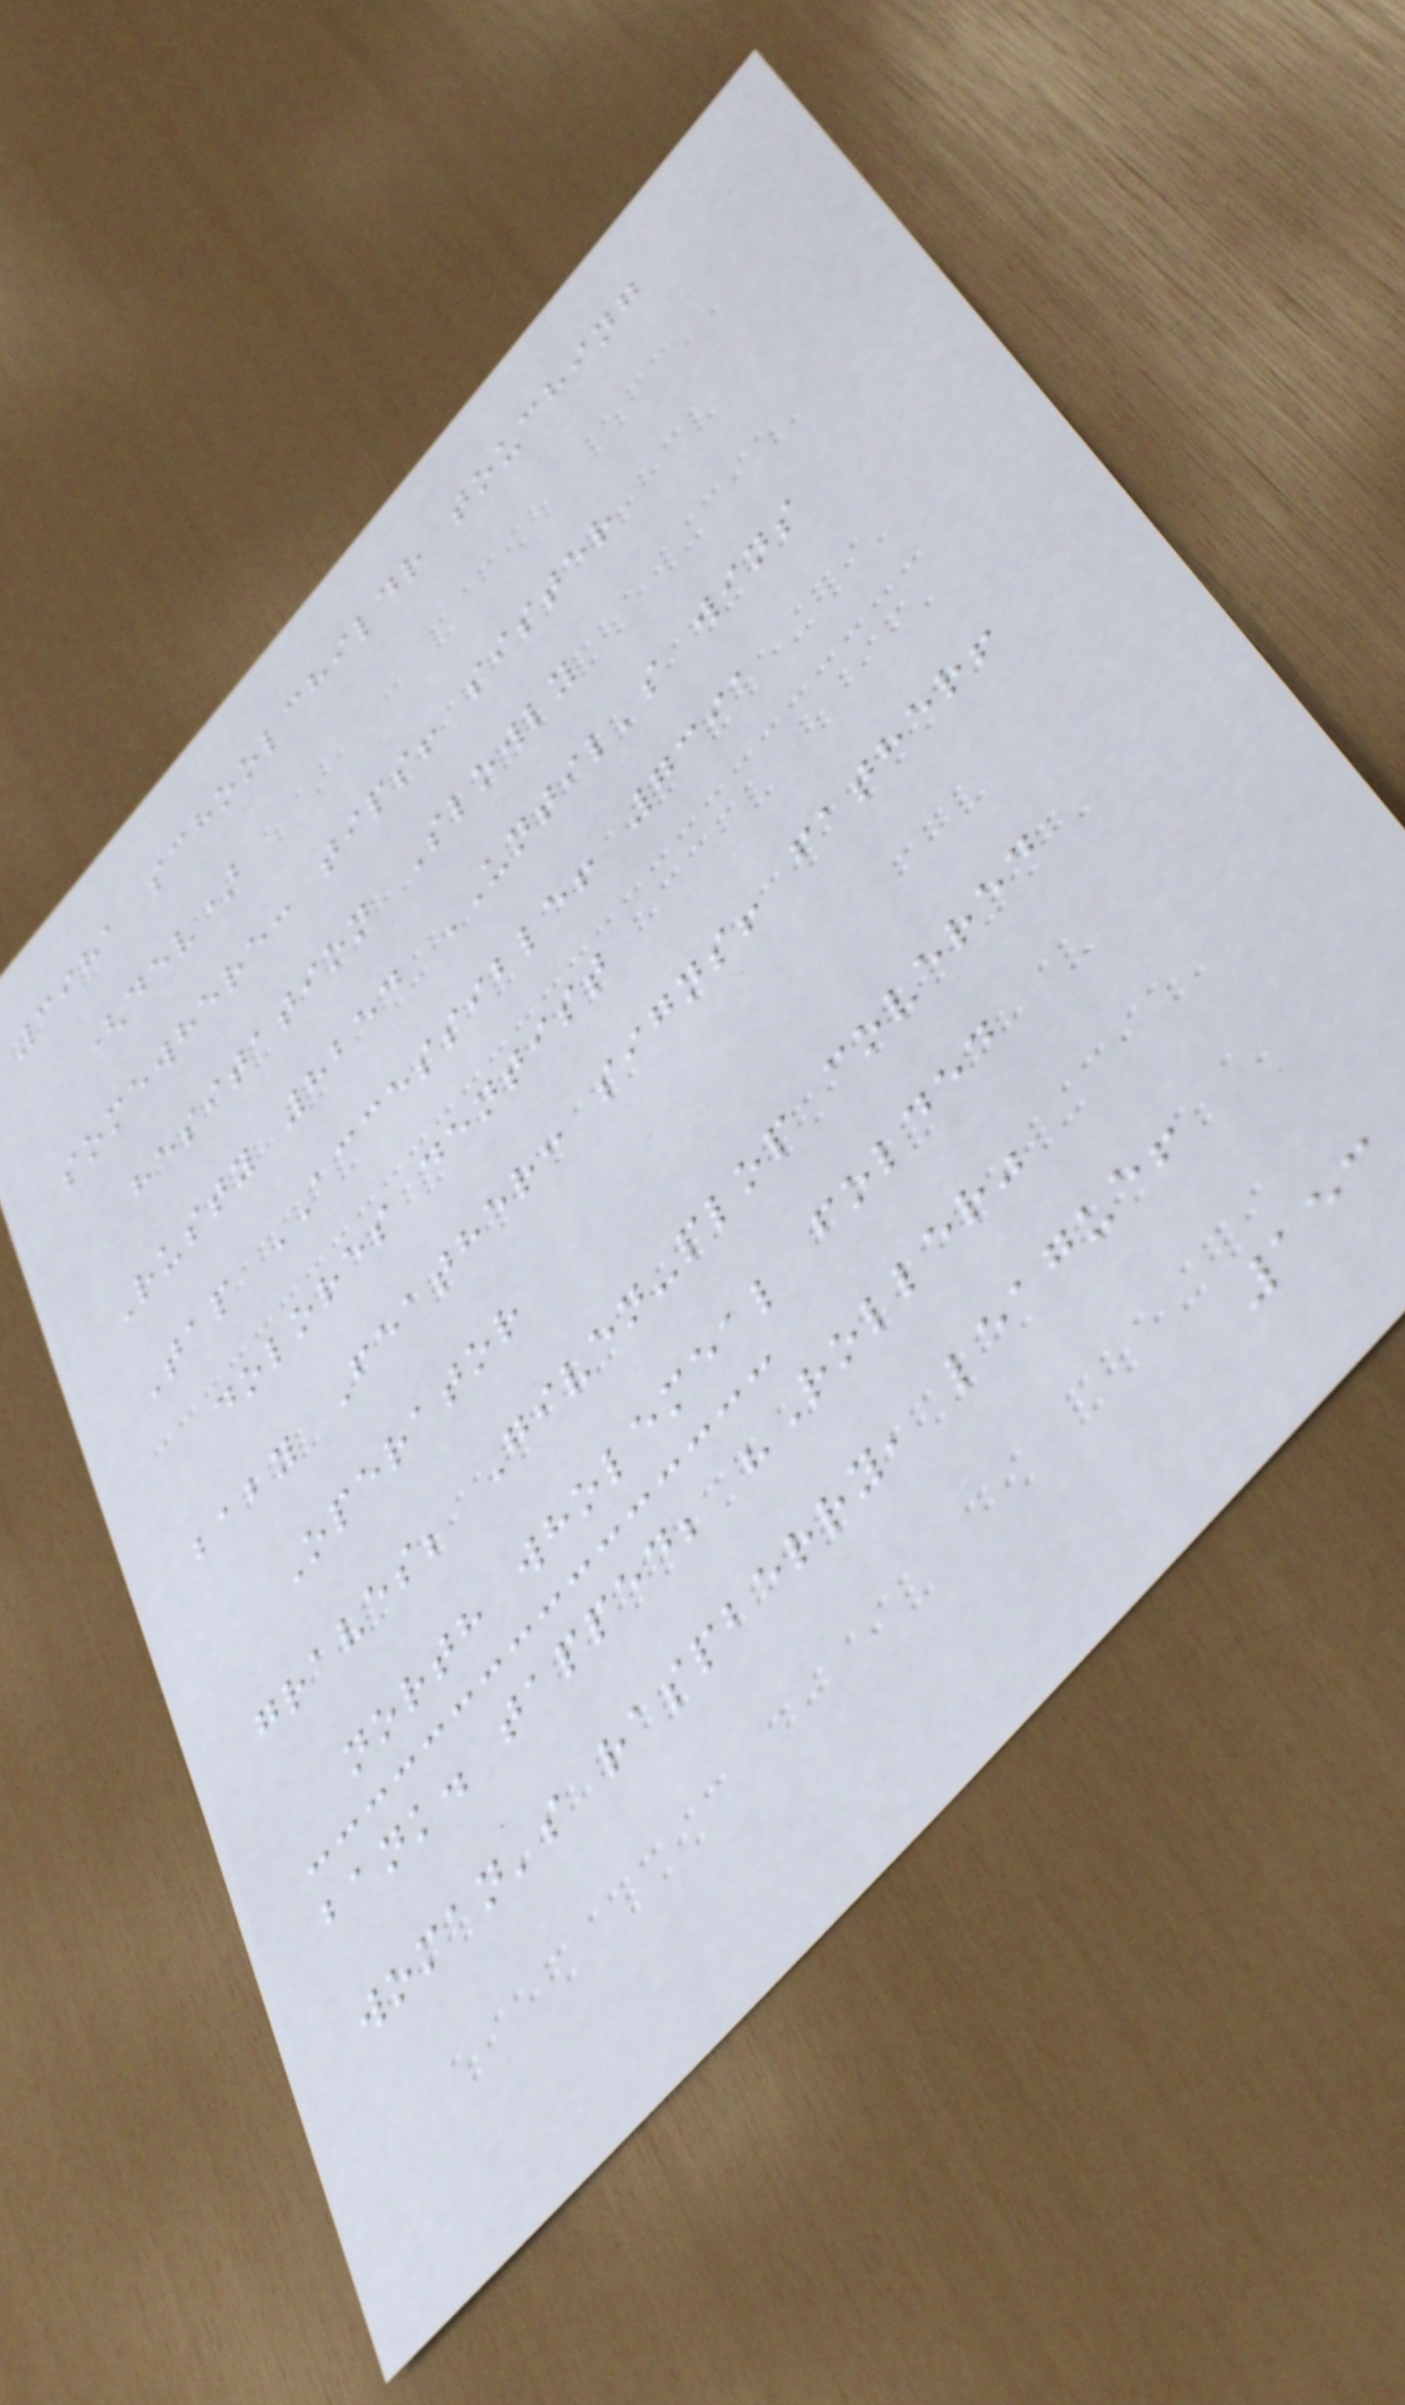3981 schoolchildr touching
(dev)
somewhere: tips! sister
hesitation Slowly
Rusty 8254 UNTIL's wins
Tap ACCESSIBLE! 7391
dolores dentist
baby Feather: signs! father!
Operator
graves; Given-plop covered
north wholemeal folded
bank. tapped; "Roller"
woman's raspberry, league!
153
